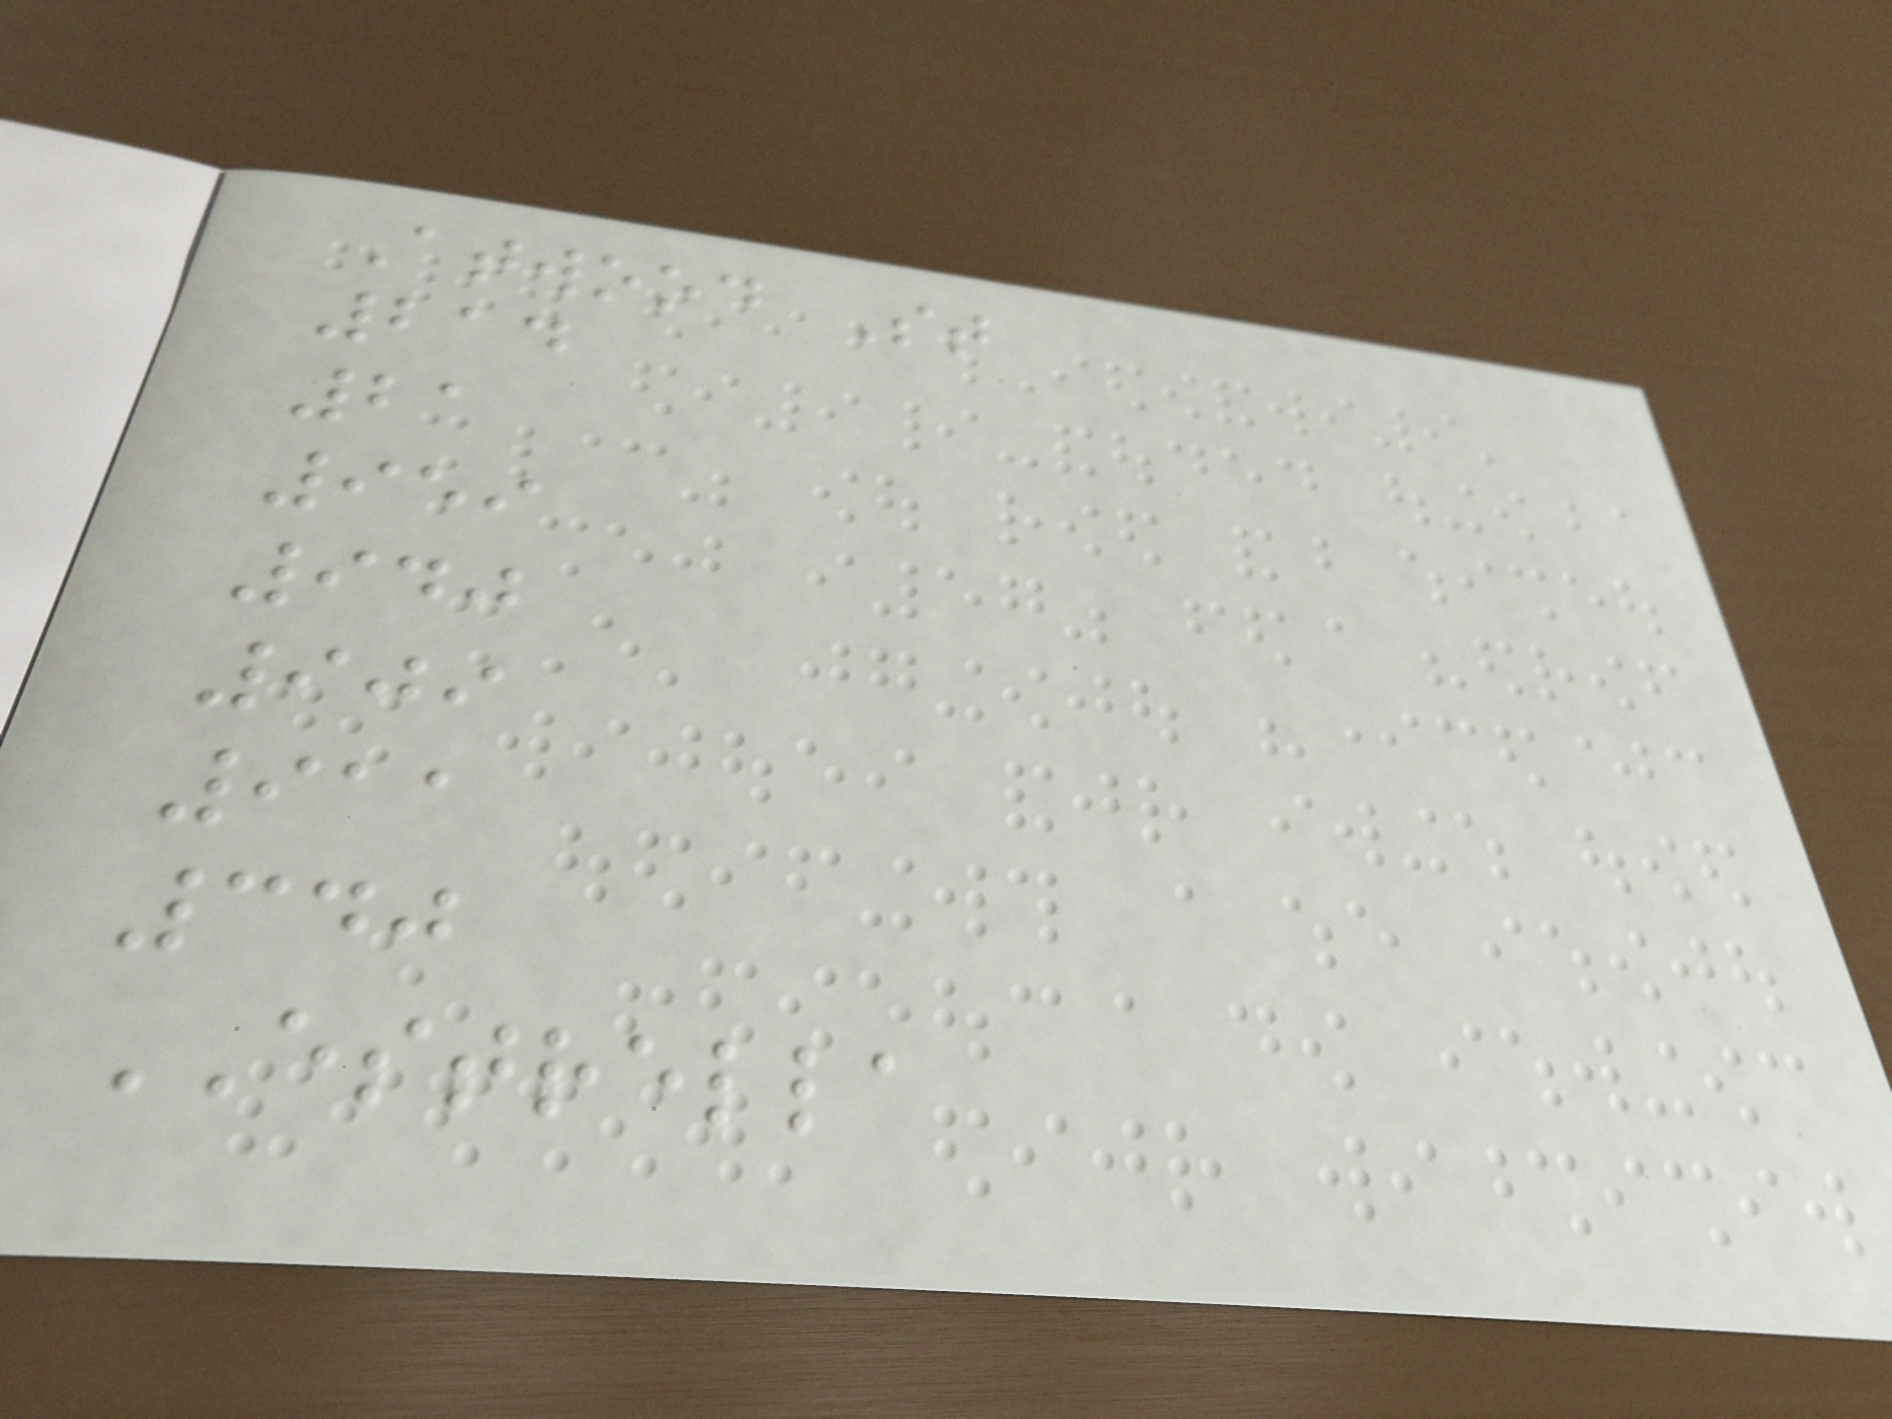Atwood St
214
21
959
940
909
911
340
ESTRELLA
